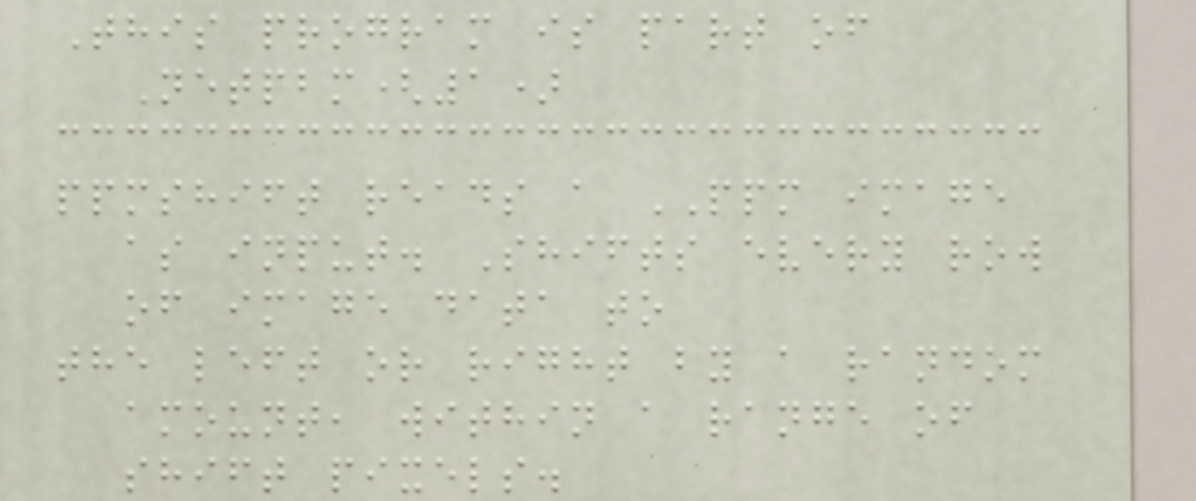This program is part of
Netpbm(1)
ppmshift reads a PPM image
as input. Shifts every row
of image data to
the left or right by a random
amount, within a range of
shift pixels.
